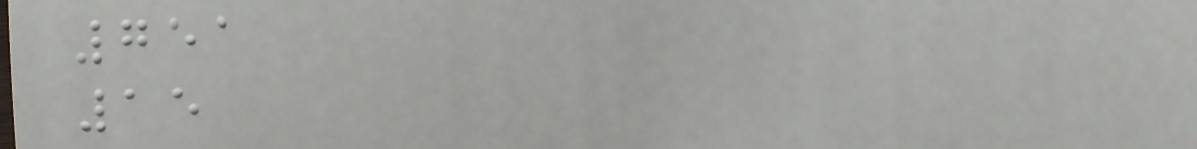751
15
